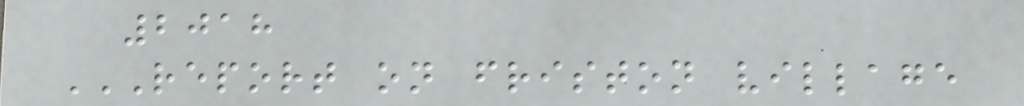2018
REPORT ON FRISTON VILLAGE
